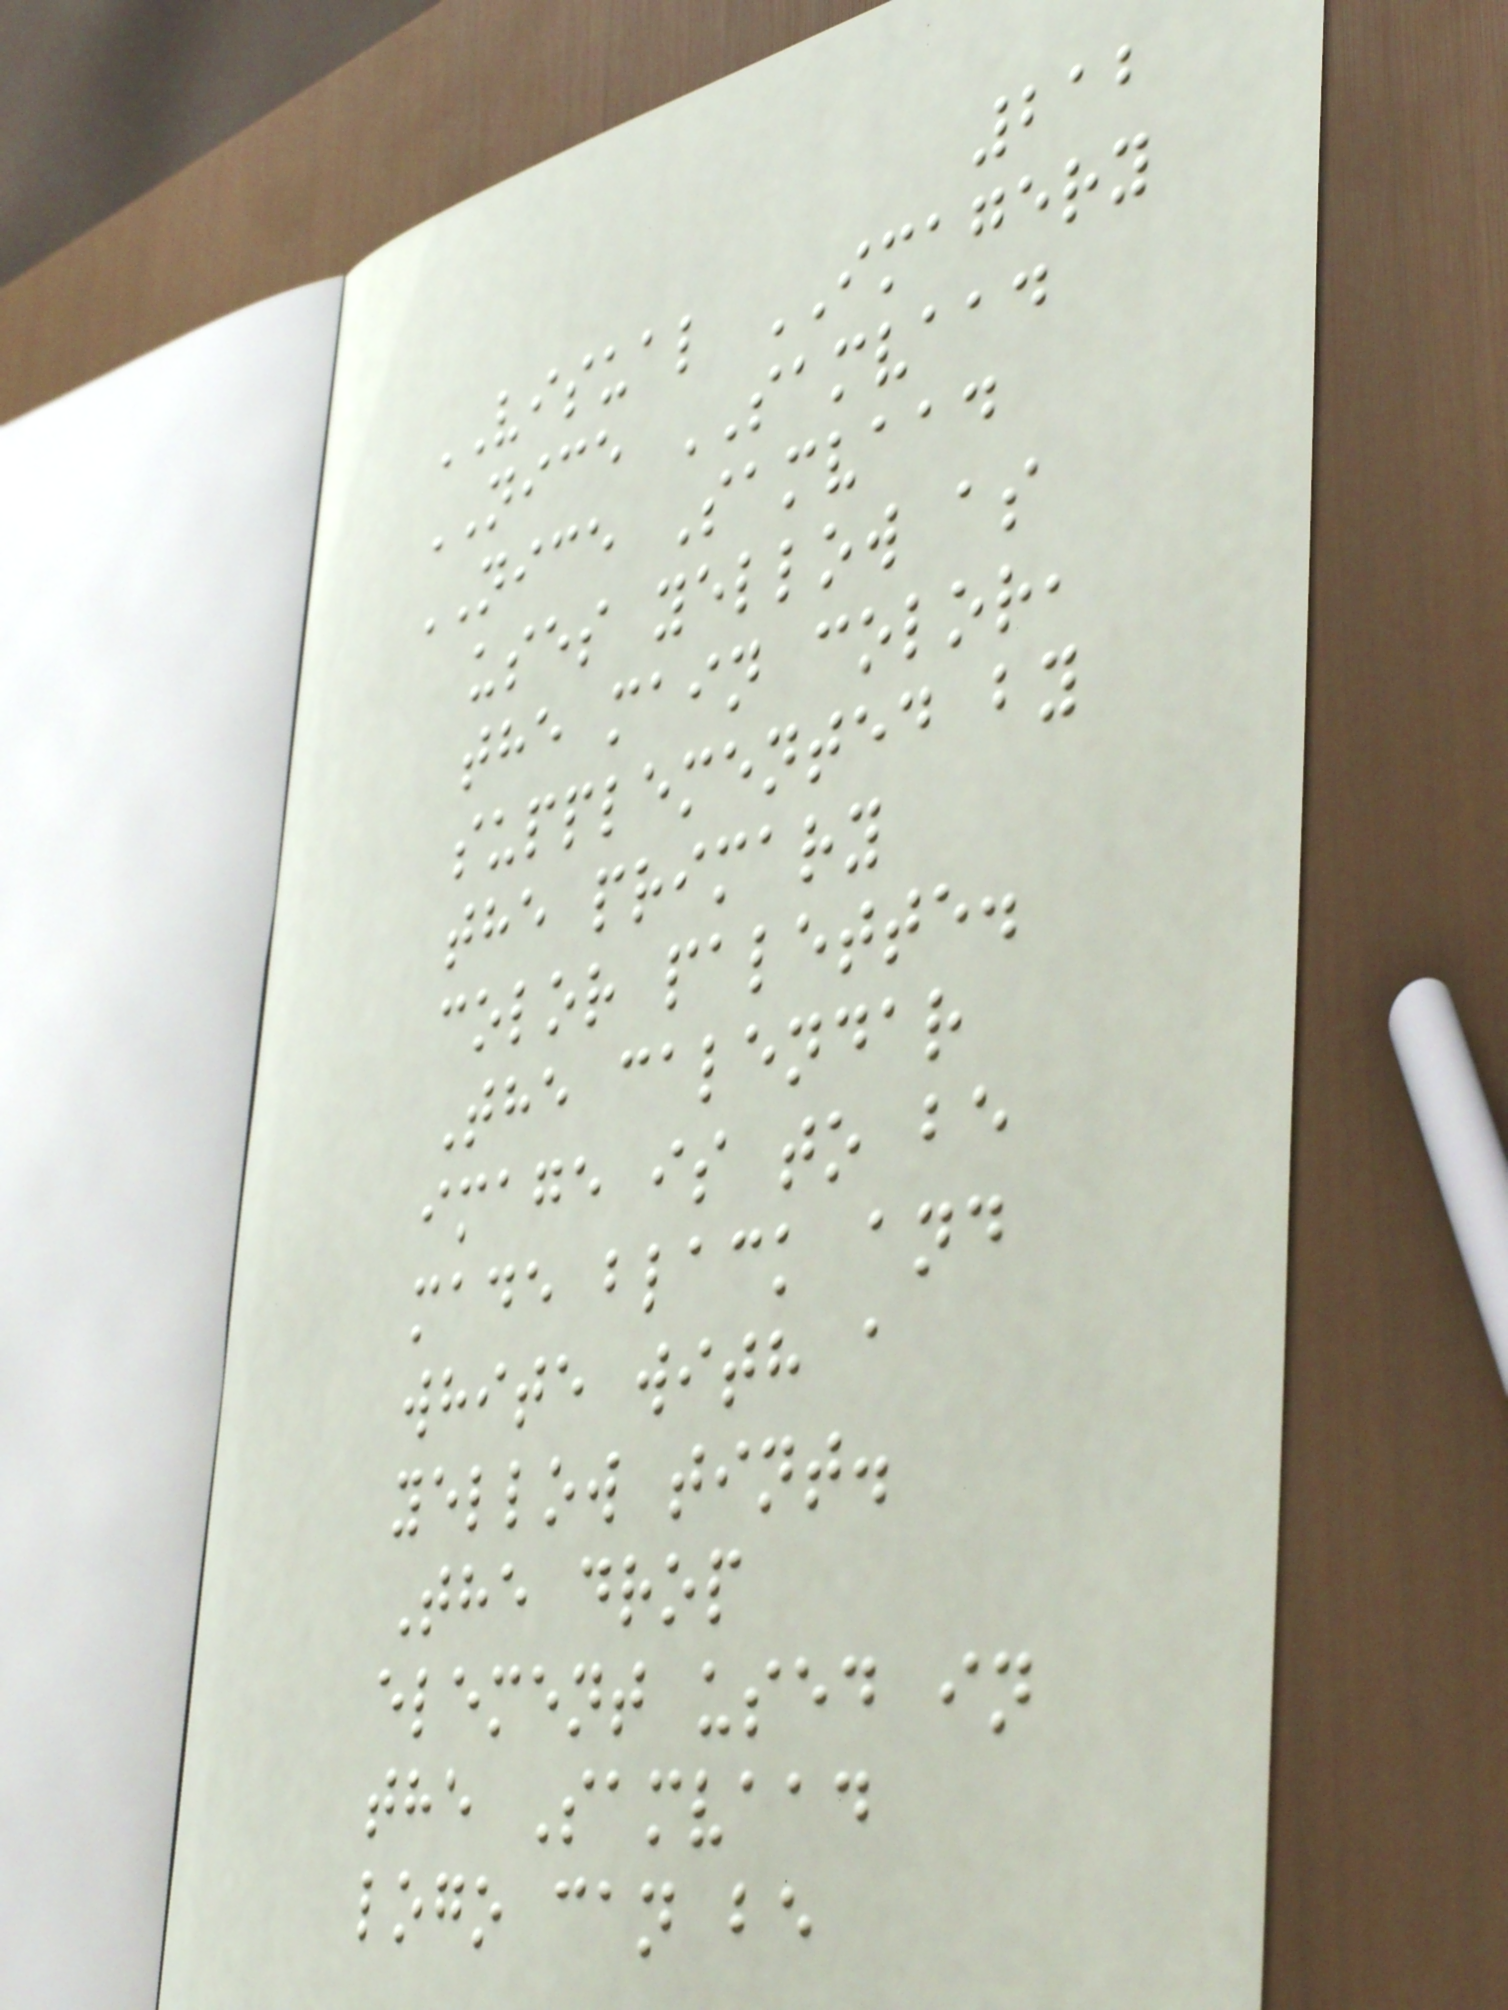212
VISUAL IMAGERY
NICE SAMVAAD
NICE Samvaad
uses yellow as
the main color,
supplemented by
the primary
color palette.
The calendar
image is to be
made black and
white with a
yellow tint.
The drop
element used in
the Samvaad
logo can be
